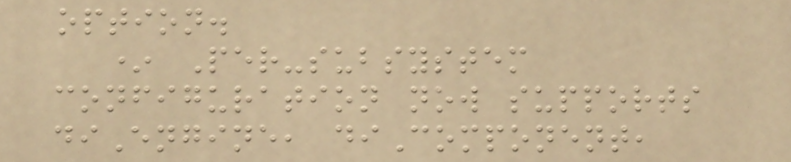option.
* Per-subsystem
configuration now supports
diEngine, diComponent,
